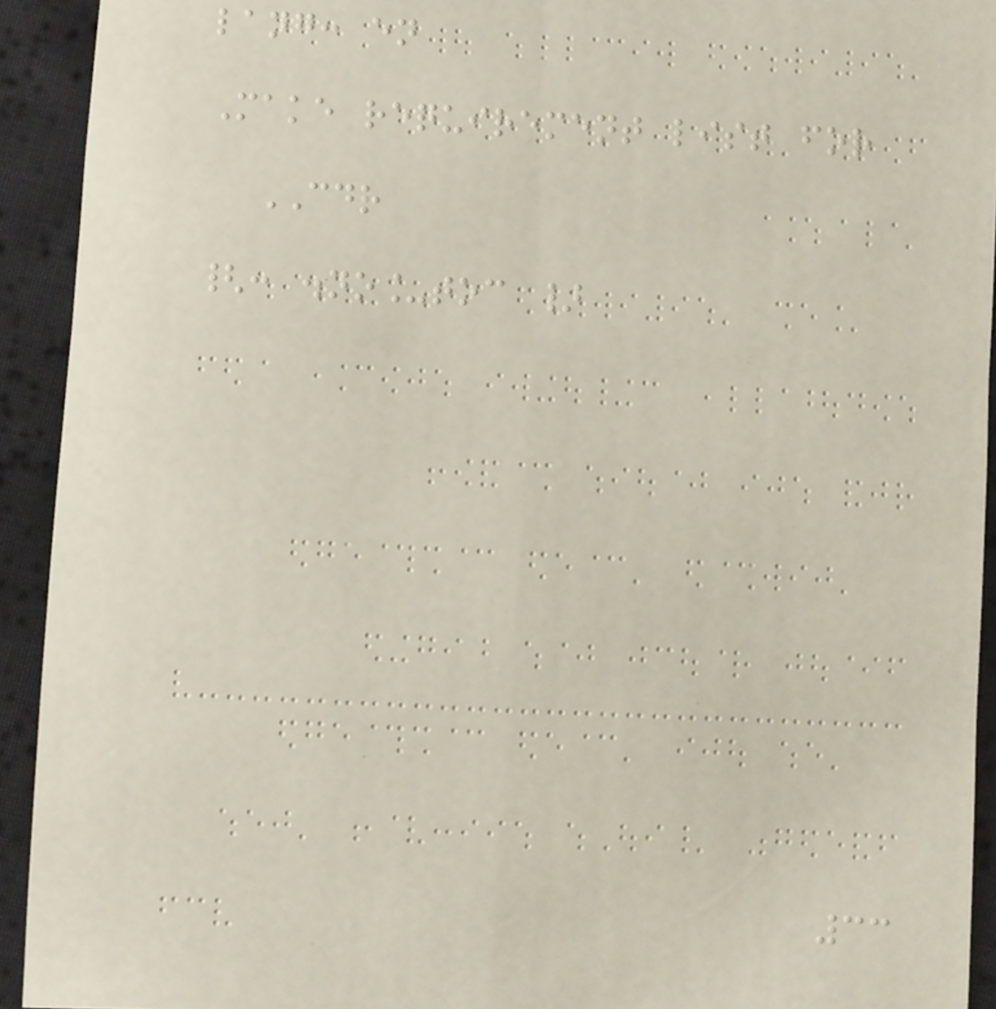lang: en
Make requirement list for
CDR
{: .no_toc }
33
